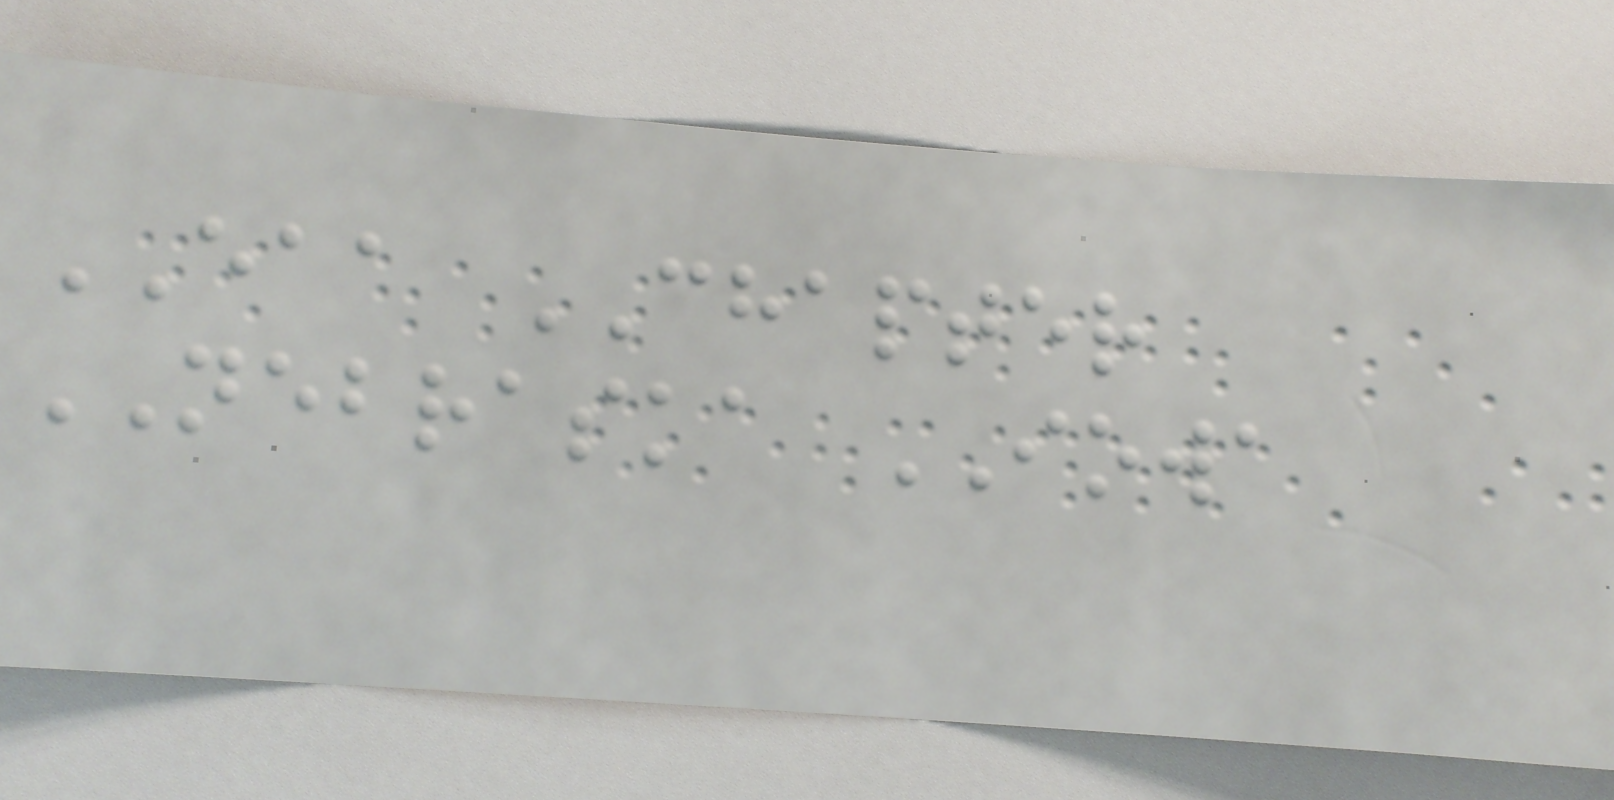EAA CHAPTER
NEBRASKA IOWA
